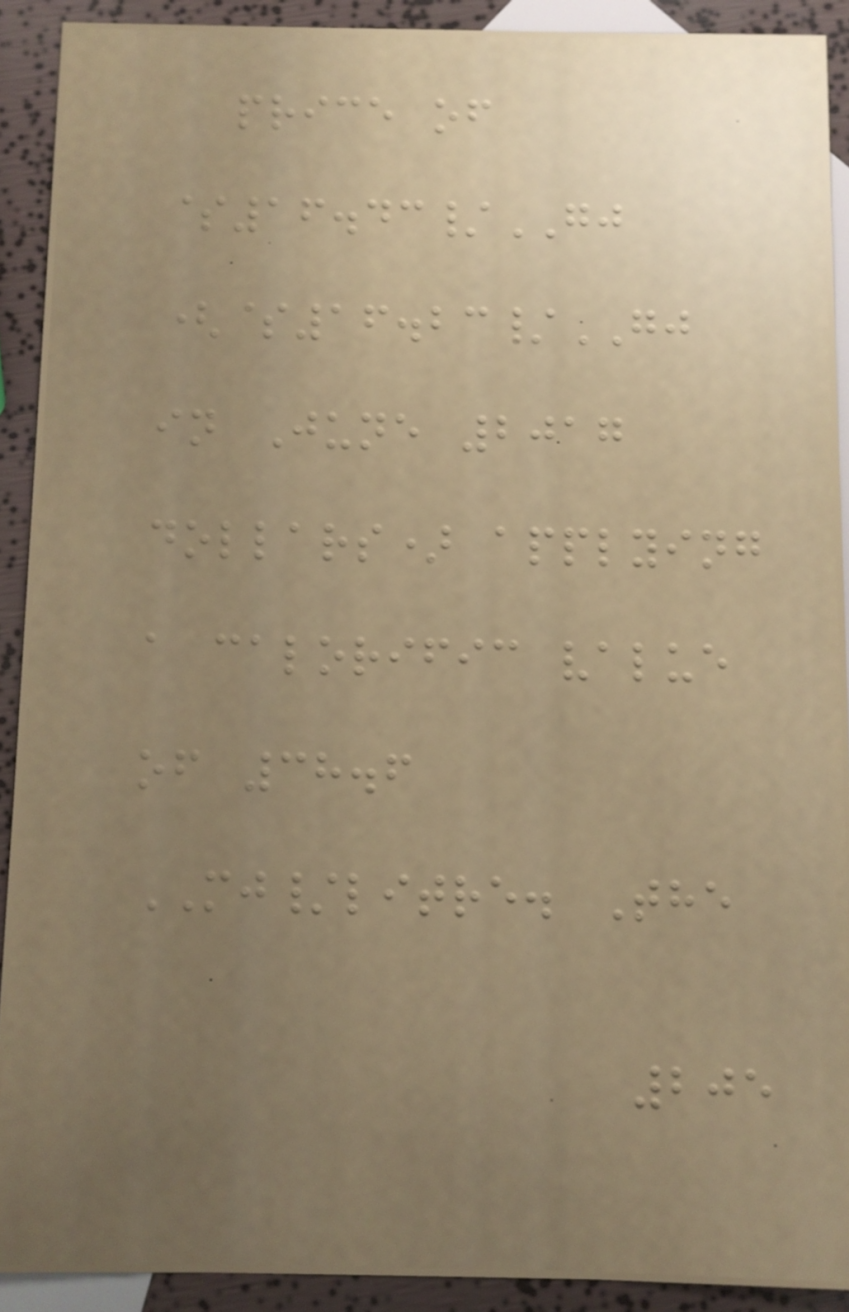price of
$16.43/GJ
($16.23/GJ
in June 2017
dollars) applying
a calorific value
of 38.6
MJ/litre. The
205
